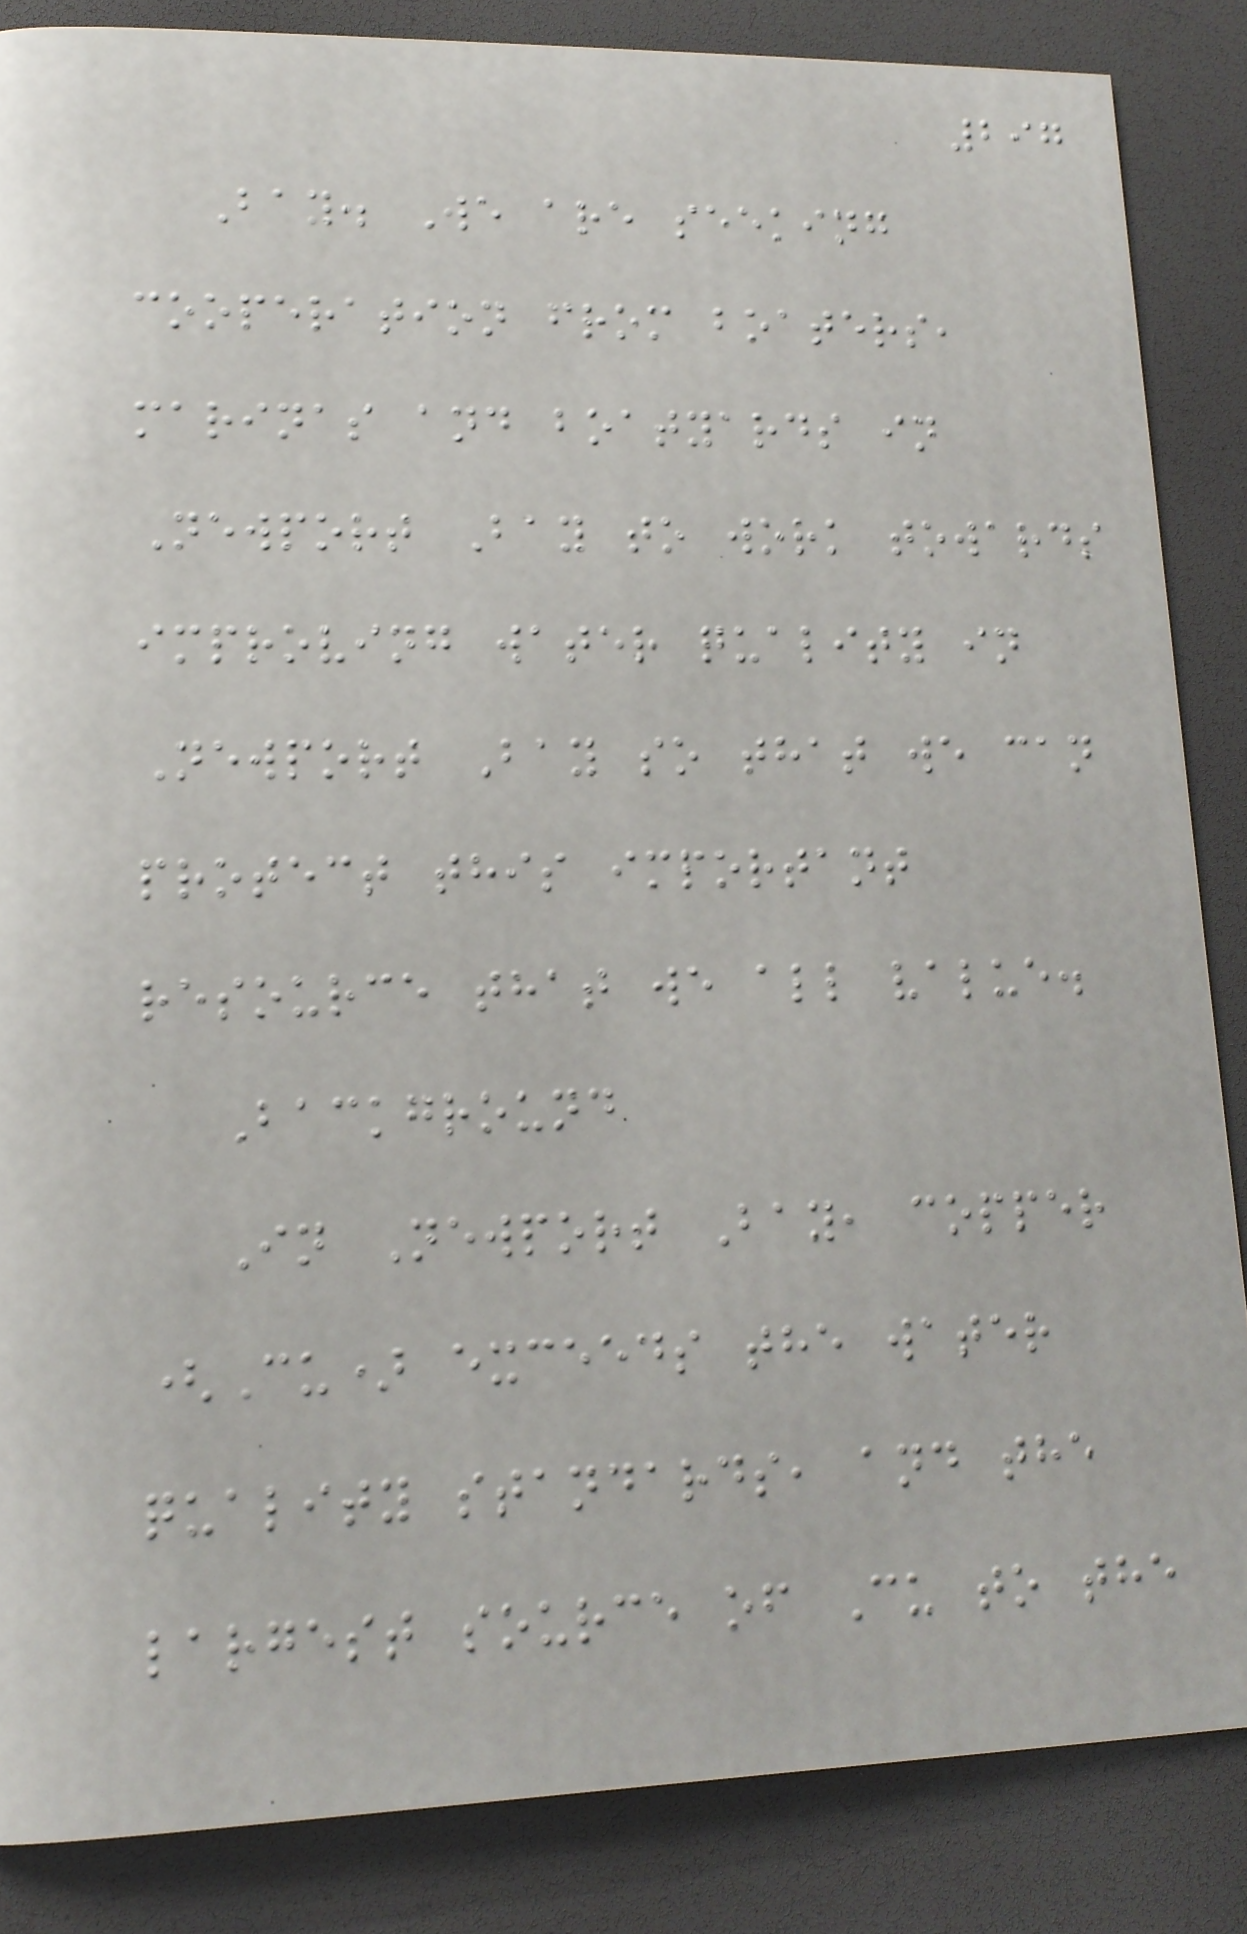297
Bay. We are seeking
cooperation from boaters,
marinas and boatyards in
Newport Bay to work towards
improving water quality in
Newport Bay so that we can
protect this important
resource that we all value.
Background
In Newport Bay, copper
(Cu) exceeds the water
quality standards, and the
largest source of Cu to the
